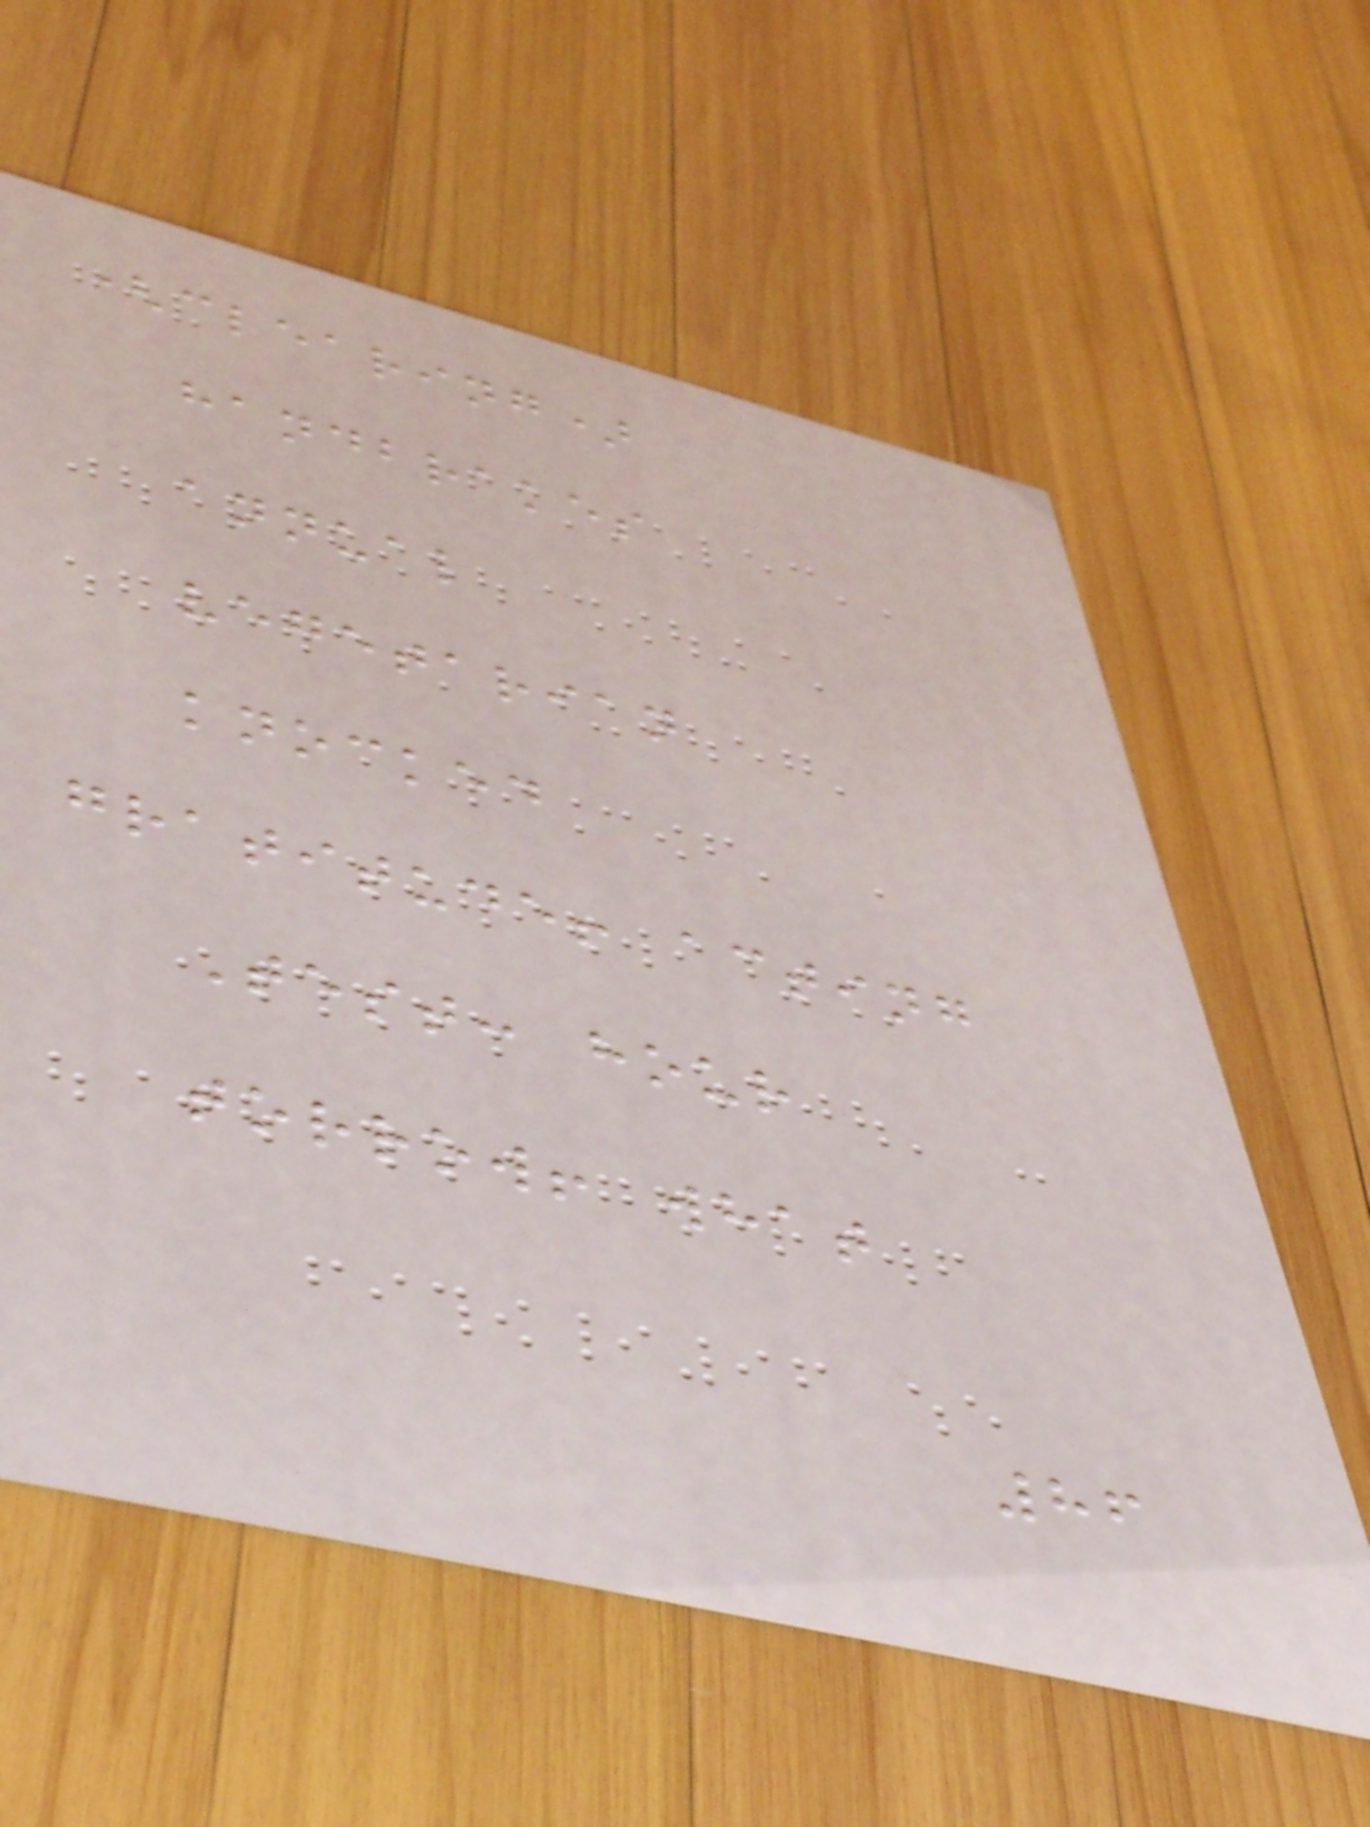(clearing)
handbrakes
annual
vegetarian
knocked
gratitude! acting
Test: hour
torrow! what
86
